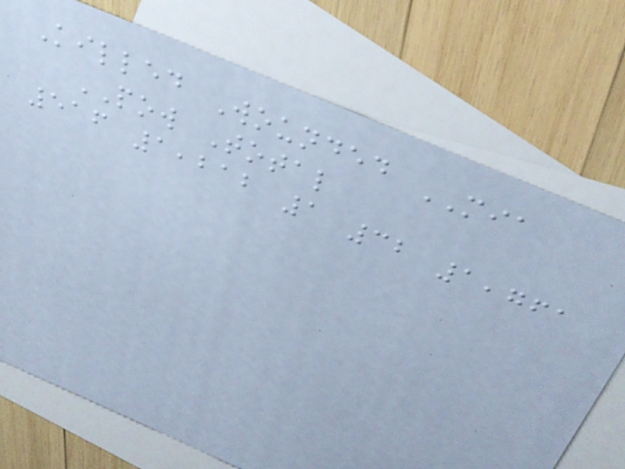Killed Wounded MIA
POW Total
516 1,212 1 32 1,761
